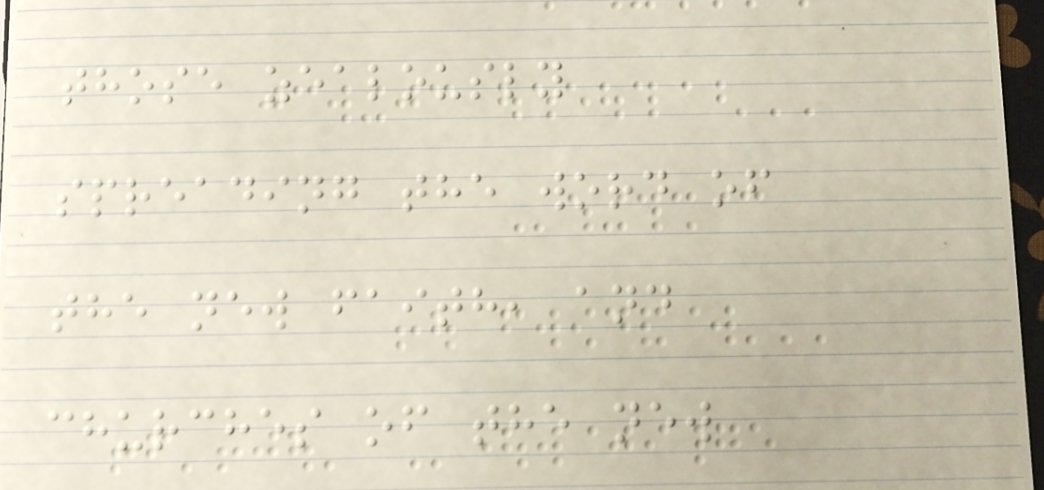those zealously
spreading the word of
the new faith, and
churches of the new
